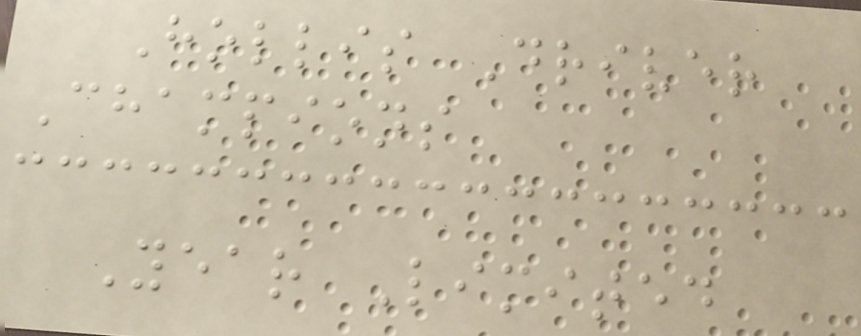Hollis Driver
Champions
Year Limited
